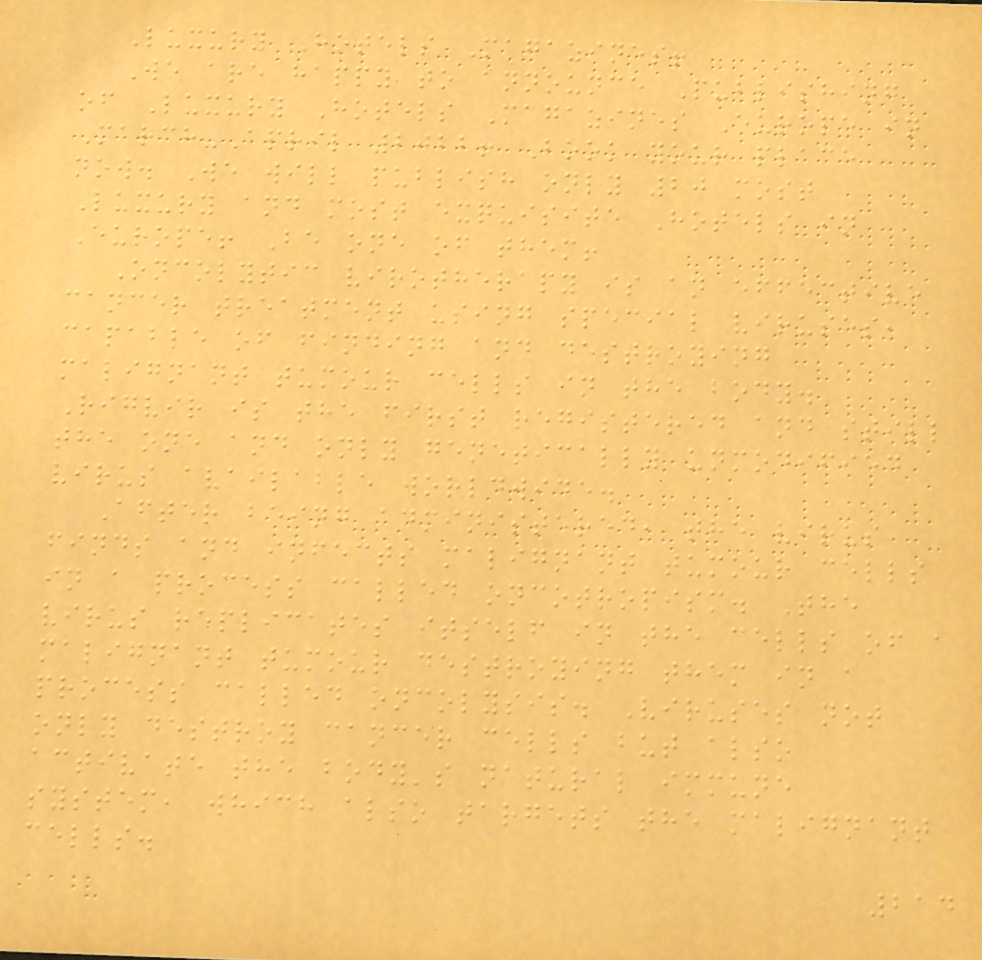Luxury Hotels Magazines!
We are happy to announce Publishing
of Luxury Hotels Magazines Europe in
March-April 2022! Book your place
now. We will publish only 20 most
Luxury and most exquisite Hotels in
Europe! Be one of them!
Oncolytic virotherapy is an effective
cancer treatment using special viruses,
capable of finding and destroying
malignant tumour cells in the body.
Rigvir is the first registered and still
the one and only genetically unmodified
virus available worldwide.
After being administered, the virus
finds and infects malignant tumour cells
in a process called oncotropism. The
virus replicates itself in the cells of a
malignant tumour destroying them in a
process called oncolysis. Viruses not
only destroy cancer cells but also
activate the body's natural immune
system, which also targets the malignant
cells.
214
